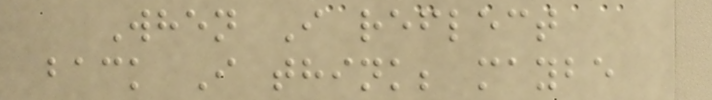When I reflect
back I think; maybe
